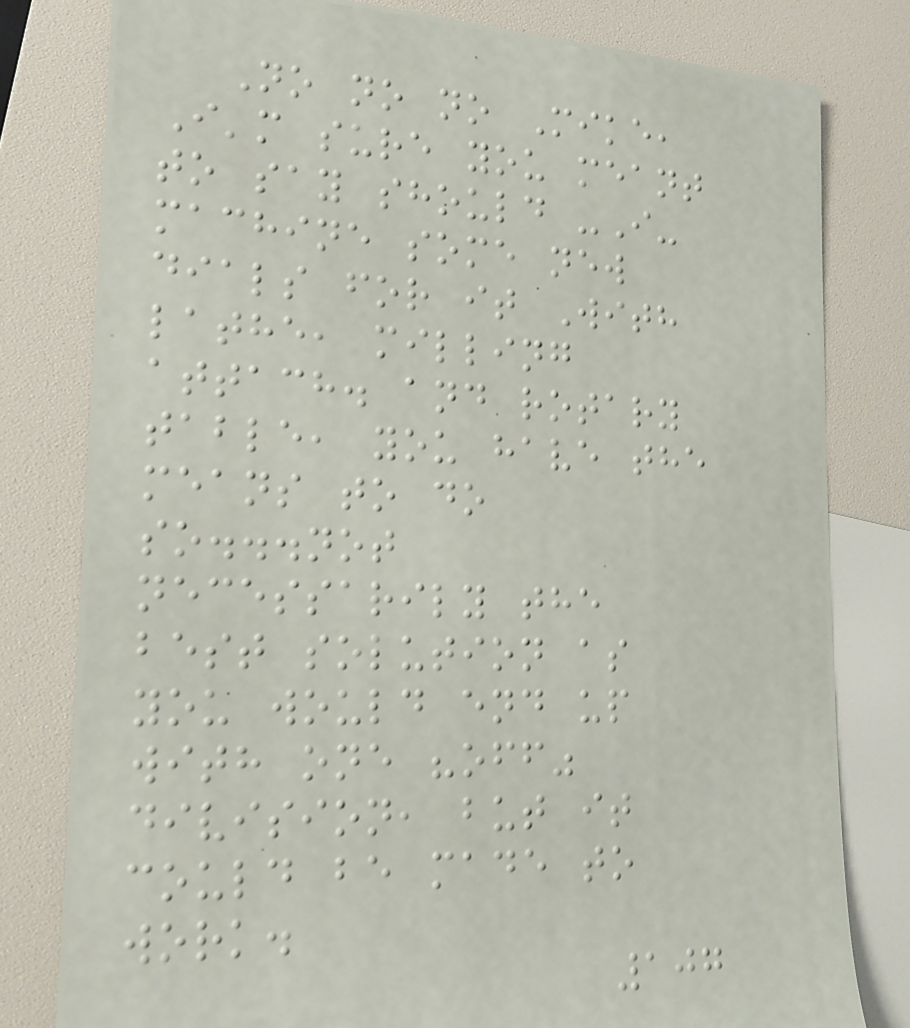No no no Mike,
I'm sure you meant
to say should -I-
machine some new
dials for it With
lathe, milling
attach. and rotary
table, you have the
means to do
so...not
necessarily the
best solution as
you would end up
with one "off"
division, but it
could be made to
work.
107
